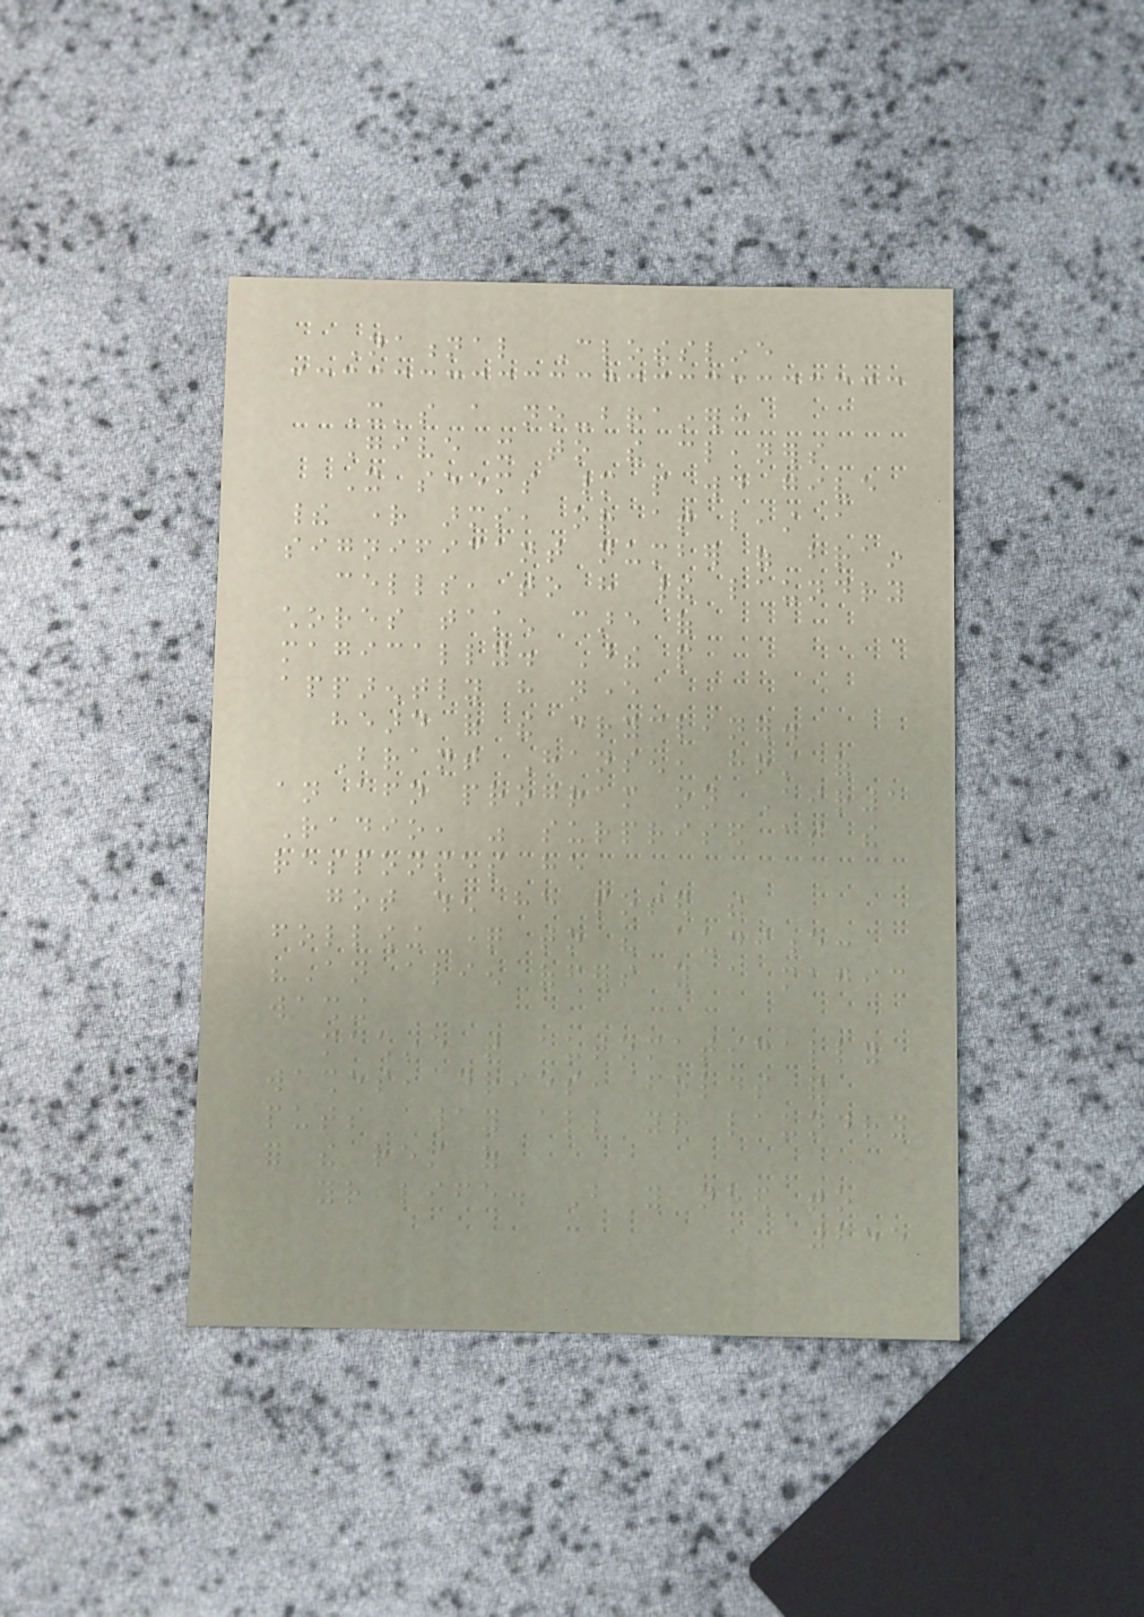National Clothesline
It's a no-brainer:
Give it to the cleaners
It seems many people would give
their right arms, or at least a
significant number of brain
cells, to have their laundry
chores taken care of
magically. These people
apparently have never
heard of the drycleaner.
Brant Hansen, host of
an afternoon program on Air1
Radio, was surprised at the
responses he
got when he posed the
following question to his audience:
"An alien offers you a magic
washing
machine that automatically
washes, dries, folds and
puts away all your laundry
for the rest of
your life. But you need to
255
